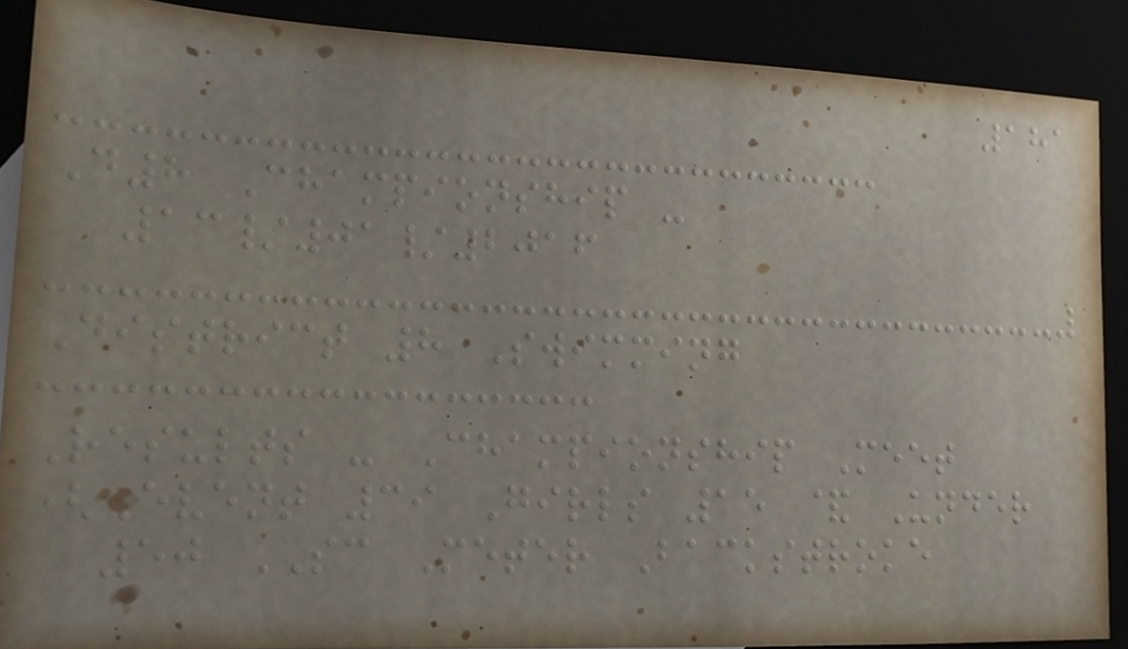181
D8 Championship -
13/01/2016
District 8 Swimming
Results - Championship Meet
(Event 39 Girls 15 & Under
50 SC Meter Backstroke
